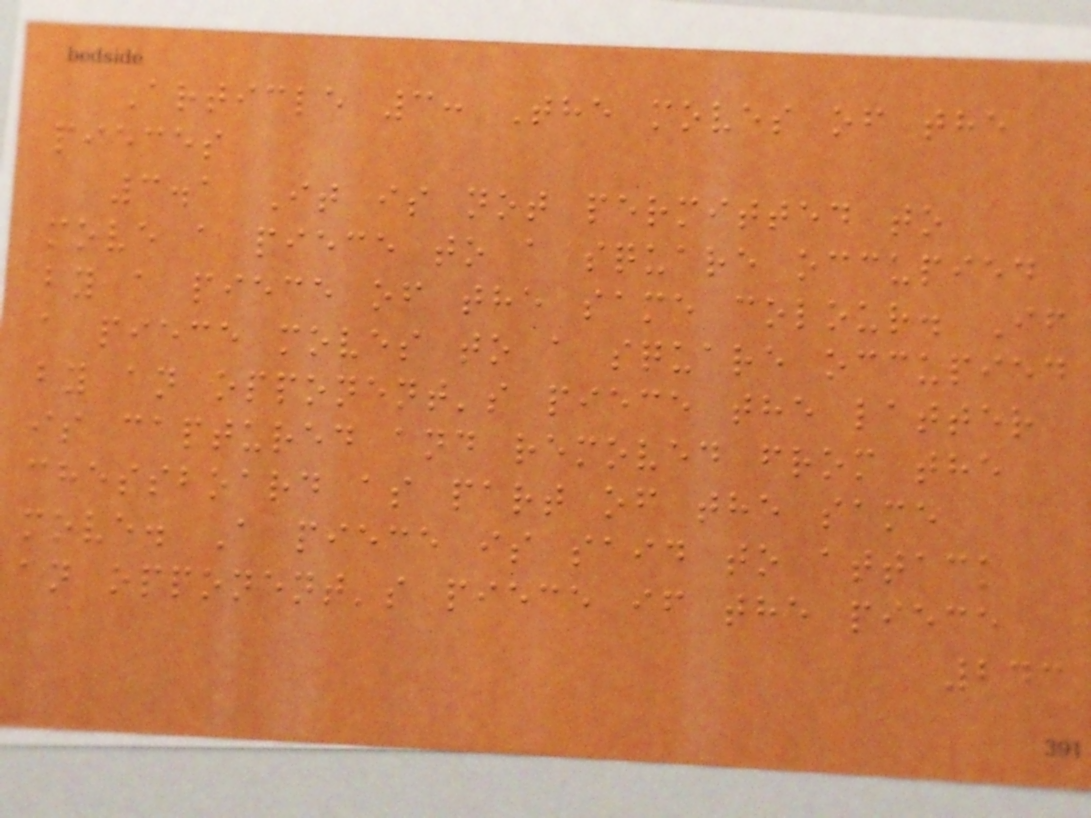Article 3: The moves of the
pieces
3.1 It is not permitted to
move a piece to a square occupied
by a piece of the same colour. If
a piece moves to a square occupied
by an opponent's piece the latter
is captured and removed from the
chessboard as part of the same
move. A piece is said to attack
an opponent's piece if the piece
243
